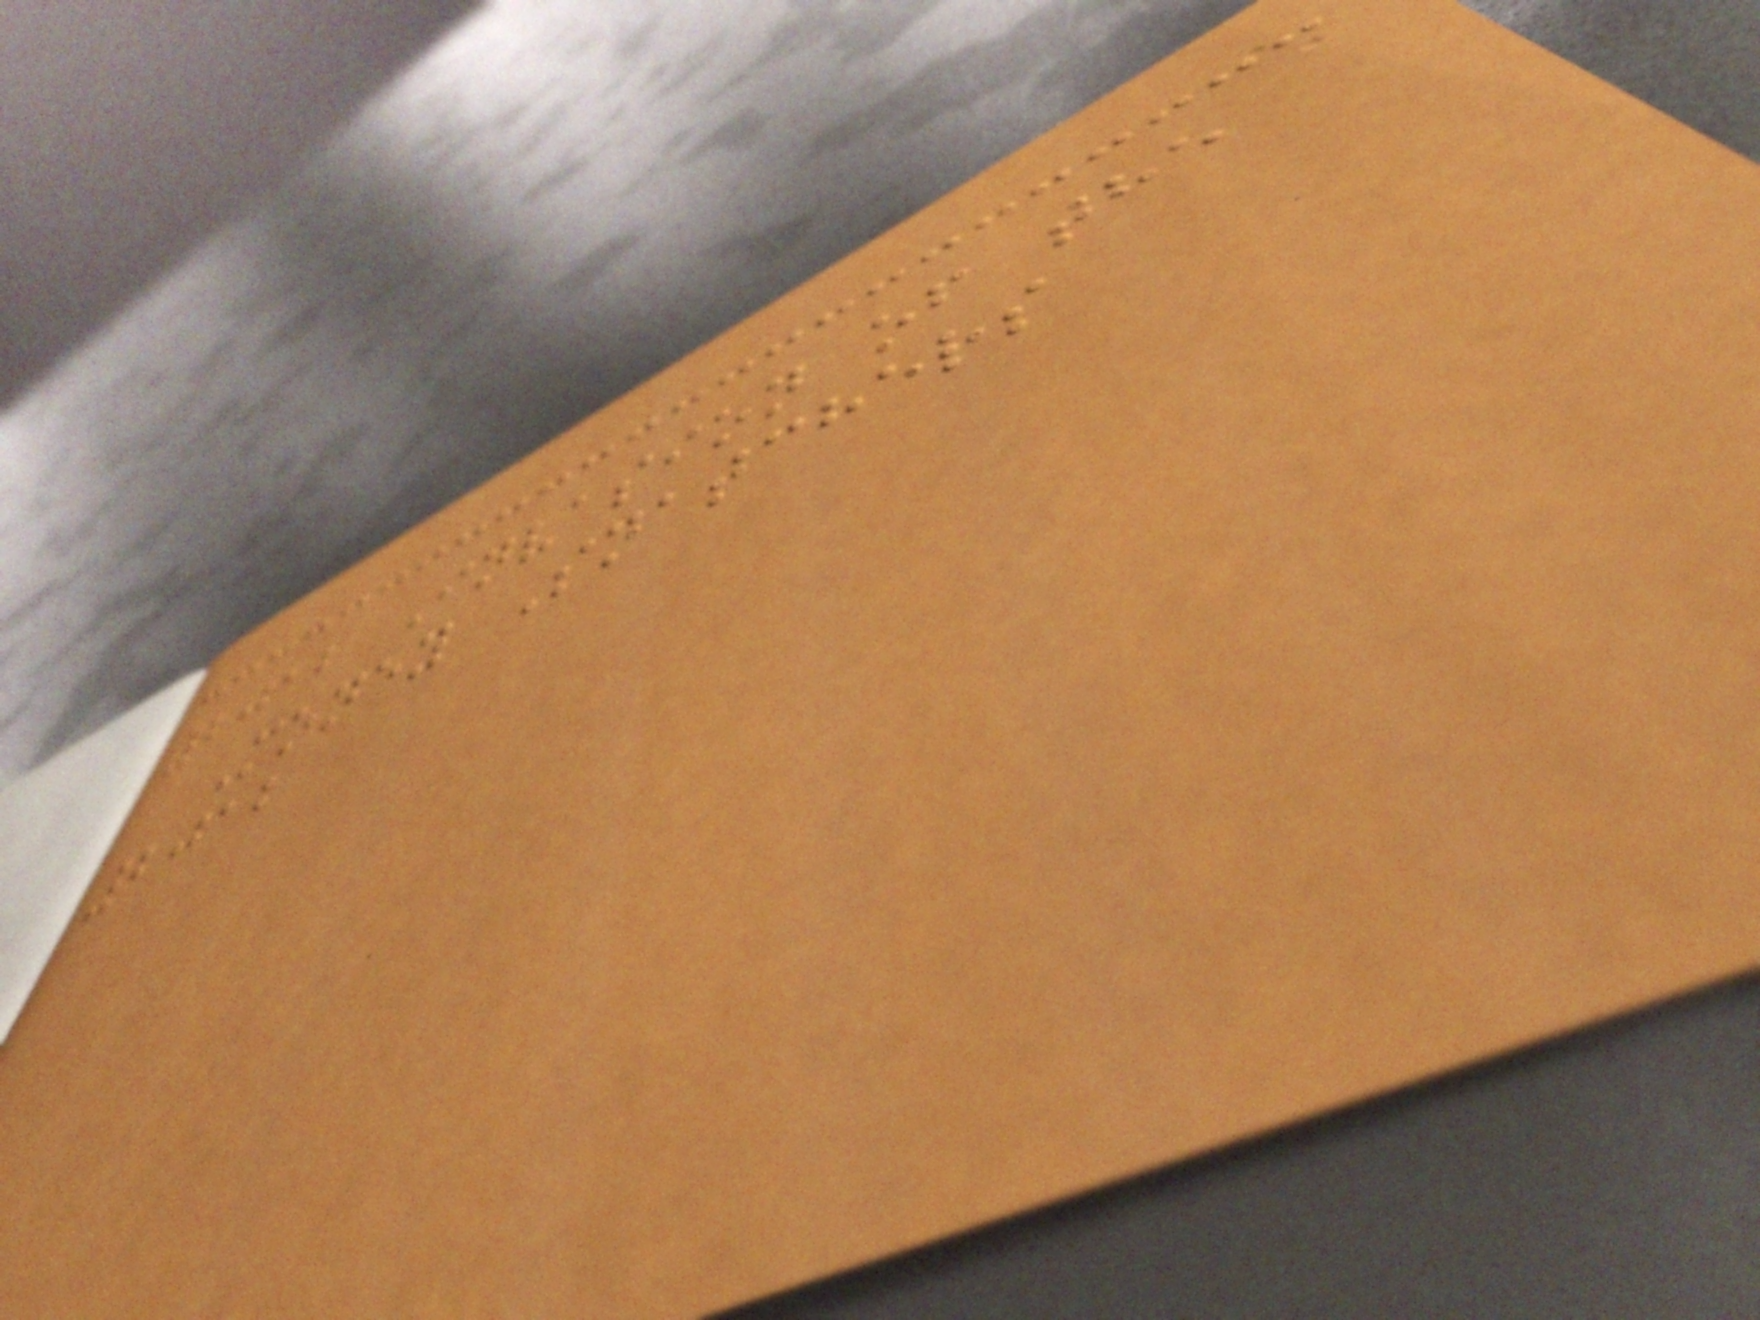2012 Invasion of the
Money Snatchers
2012
